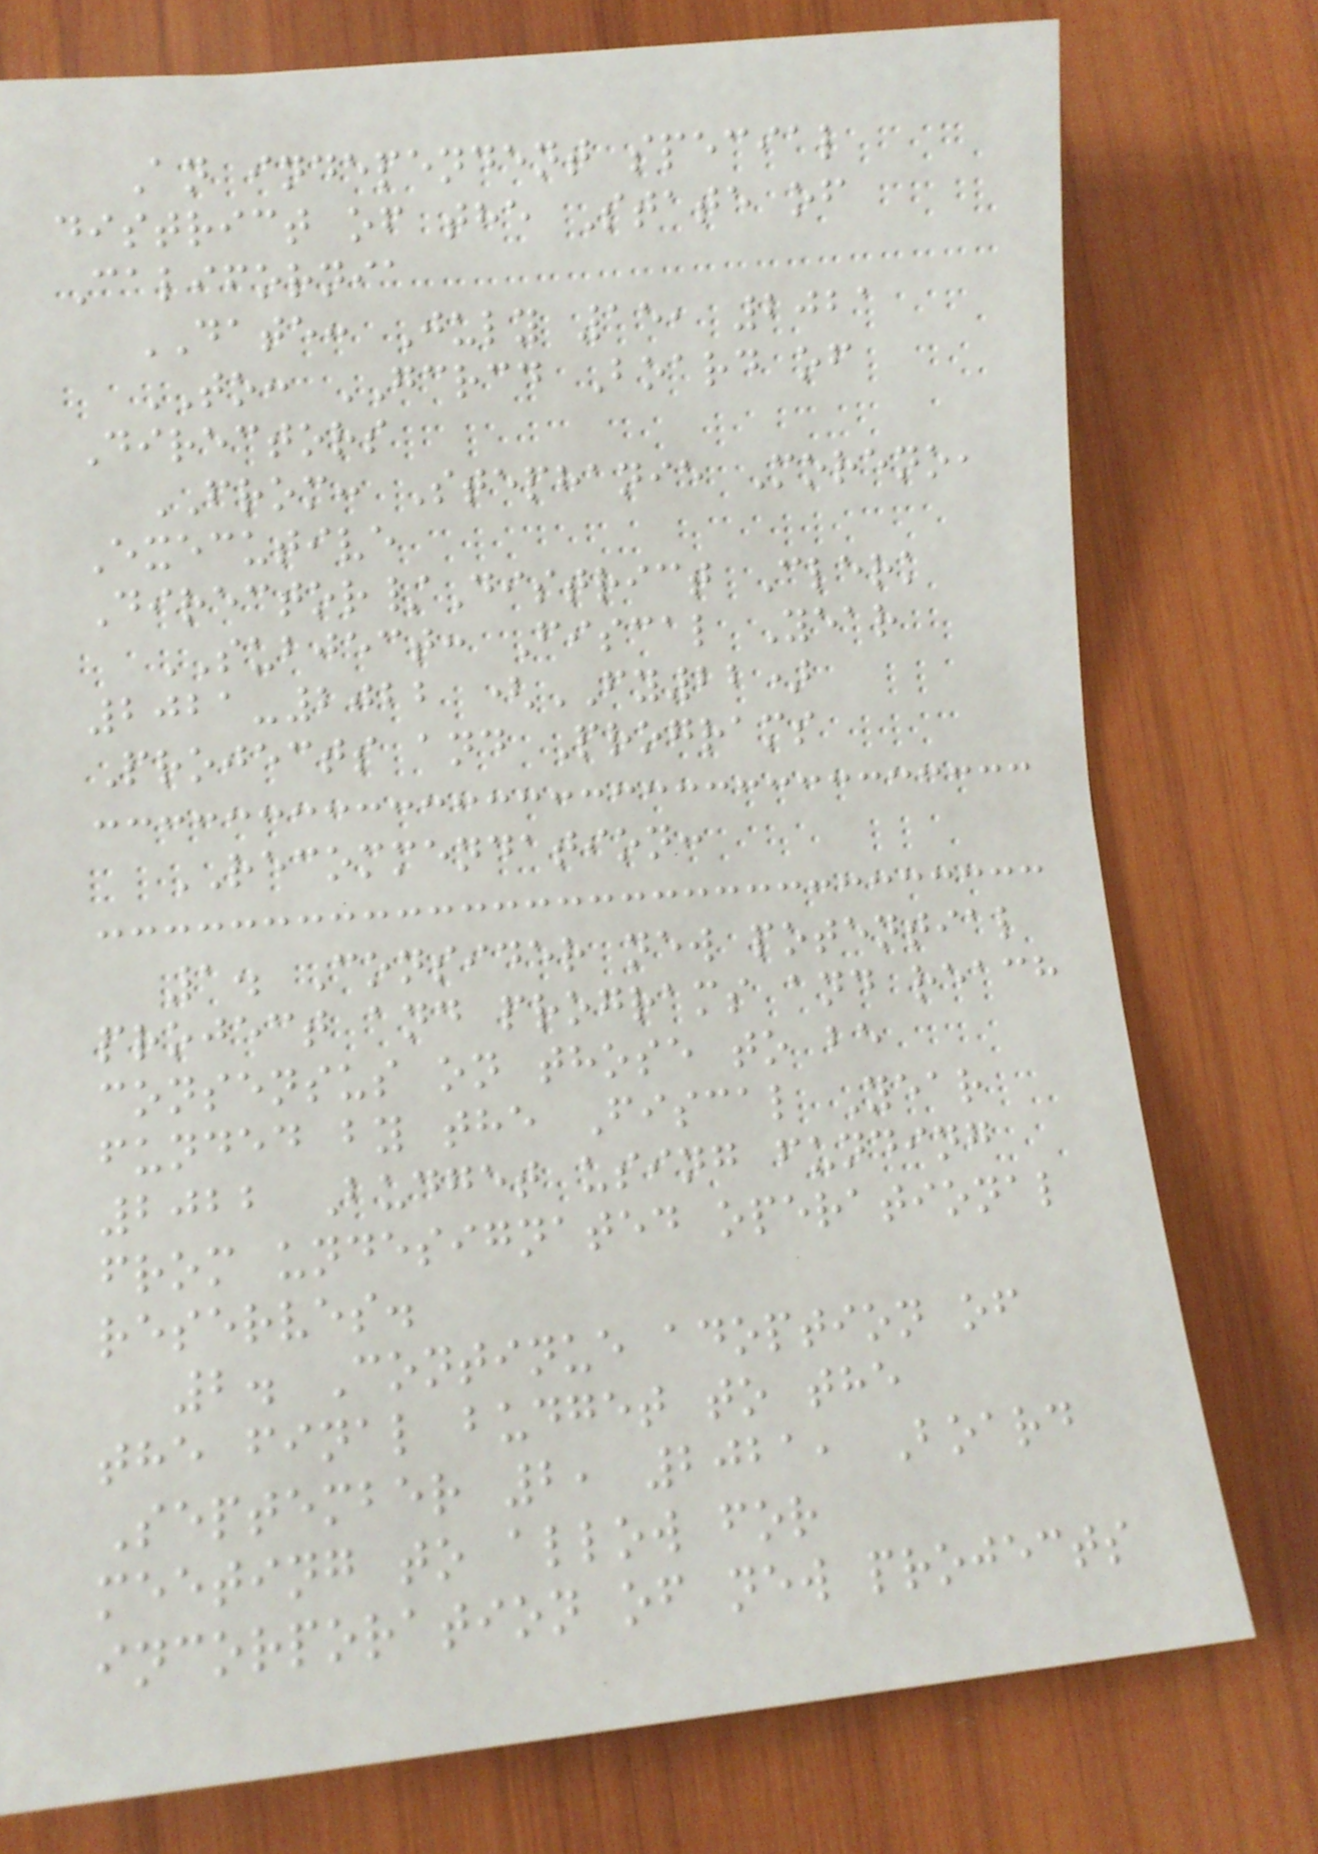An independent special
district of the State of
California
DATE: July 15, 2021
TO: GCRCD Board of
Directors
FROM: Stephanie Moreno,
Executive
Director/District Clerk
SUBJECT: Fiscal Year
2021-2022 (FY22)
Projects and Programs
RECOMMENDATION:
1. Consider new potential
project and programs and reach
consensus on those to be
funded by the Fiscal Year
2022 Budget using funding
from undesignated operational
reserves.
2. Continue adoption of
the final budget to the
September 2, 2021, Board
meeting to allow for
incorporation of new projects
